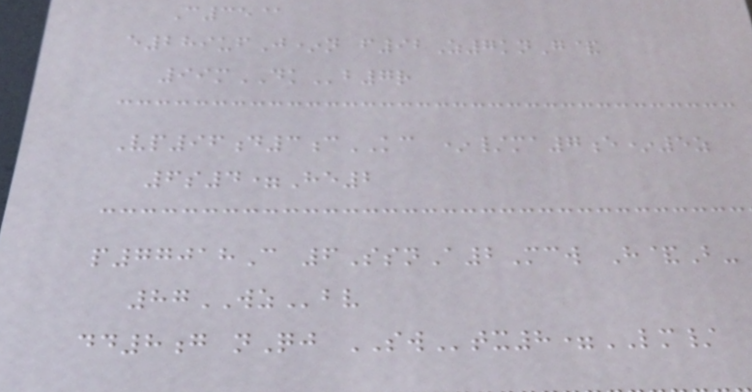C35@
e289ufJ*n f92Z7knG&
99mDKb7r
Vp96d3cKC */ma7e*5z
6s4=He2
p77018C 6SsnA2Mcw H&B-
87WZbv
dd8g nQj SWtx8=LM/
